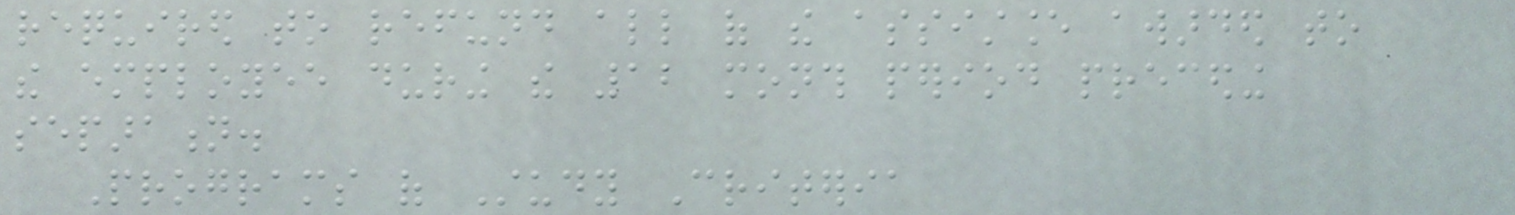required to refund all of the assistance awarded to
the employee during the 12 month period preceding
separation.
Programs of Study Criteria
